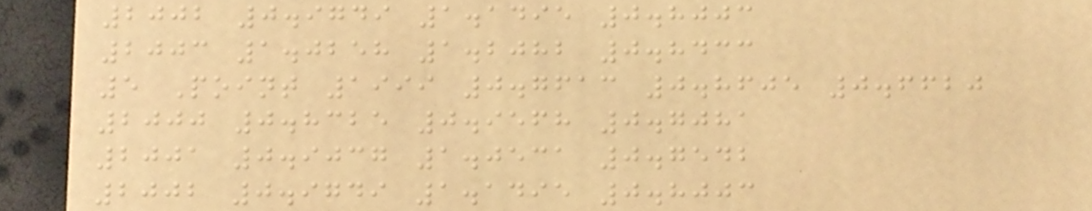2002 0.9749 1.1495 0.8003
2003 1.0258 1.2082 0.8433
5 Point 1999 0.7613 0.8605 0.6620
2000 0.8325 0.9568 0.7081
2001 0.9037 1.0531 0.7542
2002 0.9749 1.1495 0.8003
